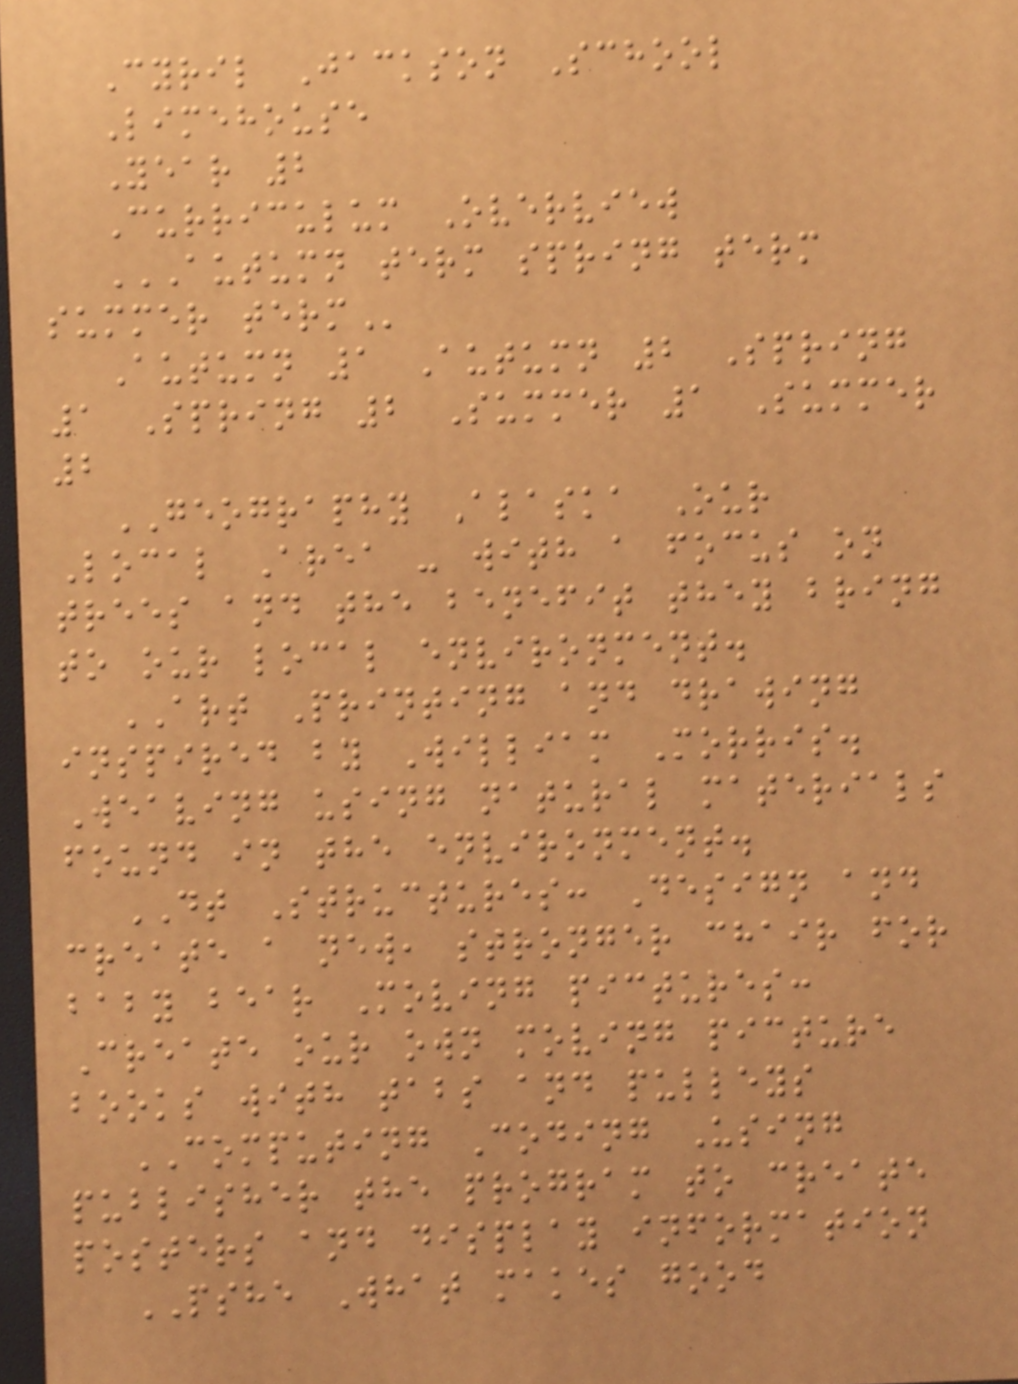Cyril Jackson School
Limehouse
Year 2
Curriculum Overview
AUTUMN TERM SPRING TERM
SUMMER TERM
Autumn 1 Autumn 2 Spring
1 Spring 2 Summer 1 Summer
2
GEOGRAPHY Alaska Our
Local Area - with a focus on
trees and the benefit they bring
to our local environment.
ART Printing and drawing
inspired by William Morris.
Weaving using natural materials
found in the environment.
DT Structures: Design and
create a new, stronger chair for
baby bear Moving pictures:
Create our own moving picture
books with tabs and pulleys
COMPUTING Coding Using
publisher the program to create
posters and display information
PSHE What makes good
